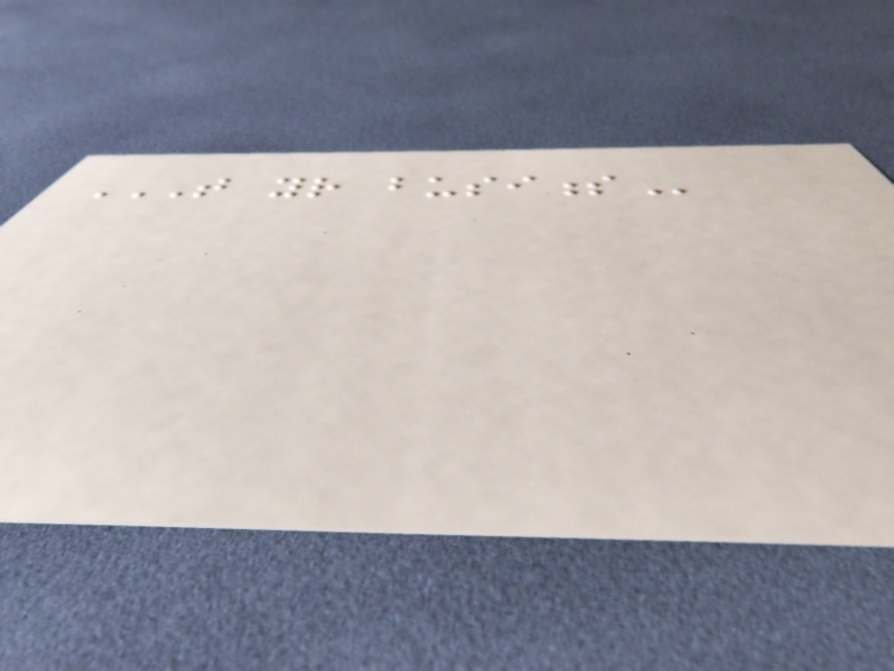THAT YOUR BUSINESS
